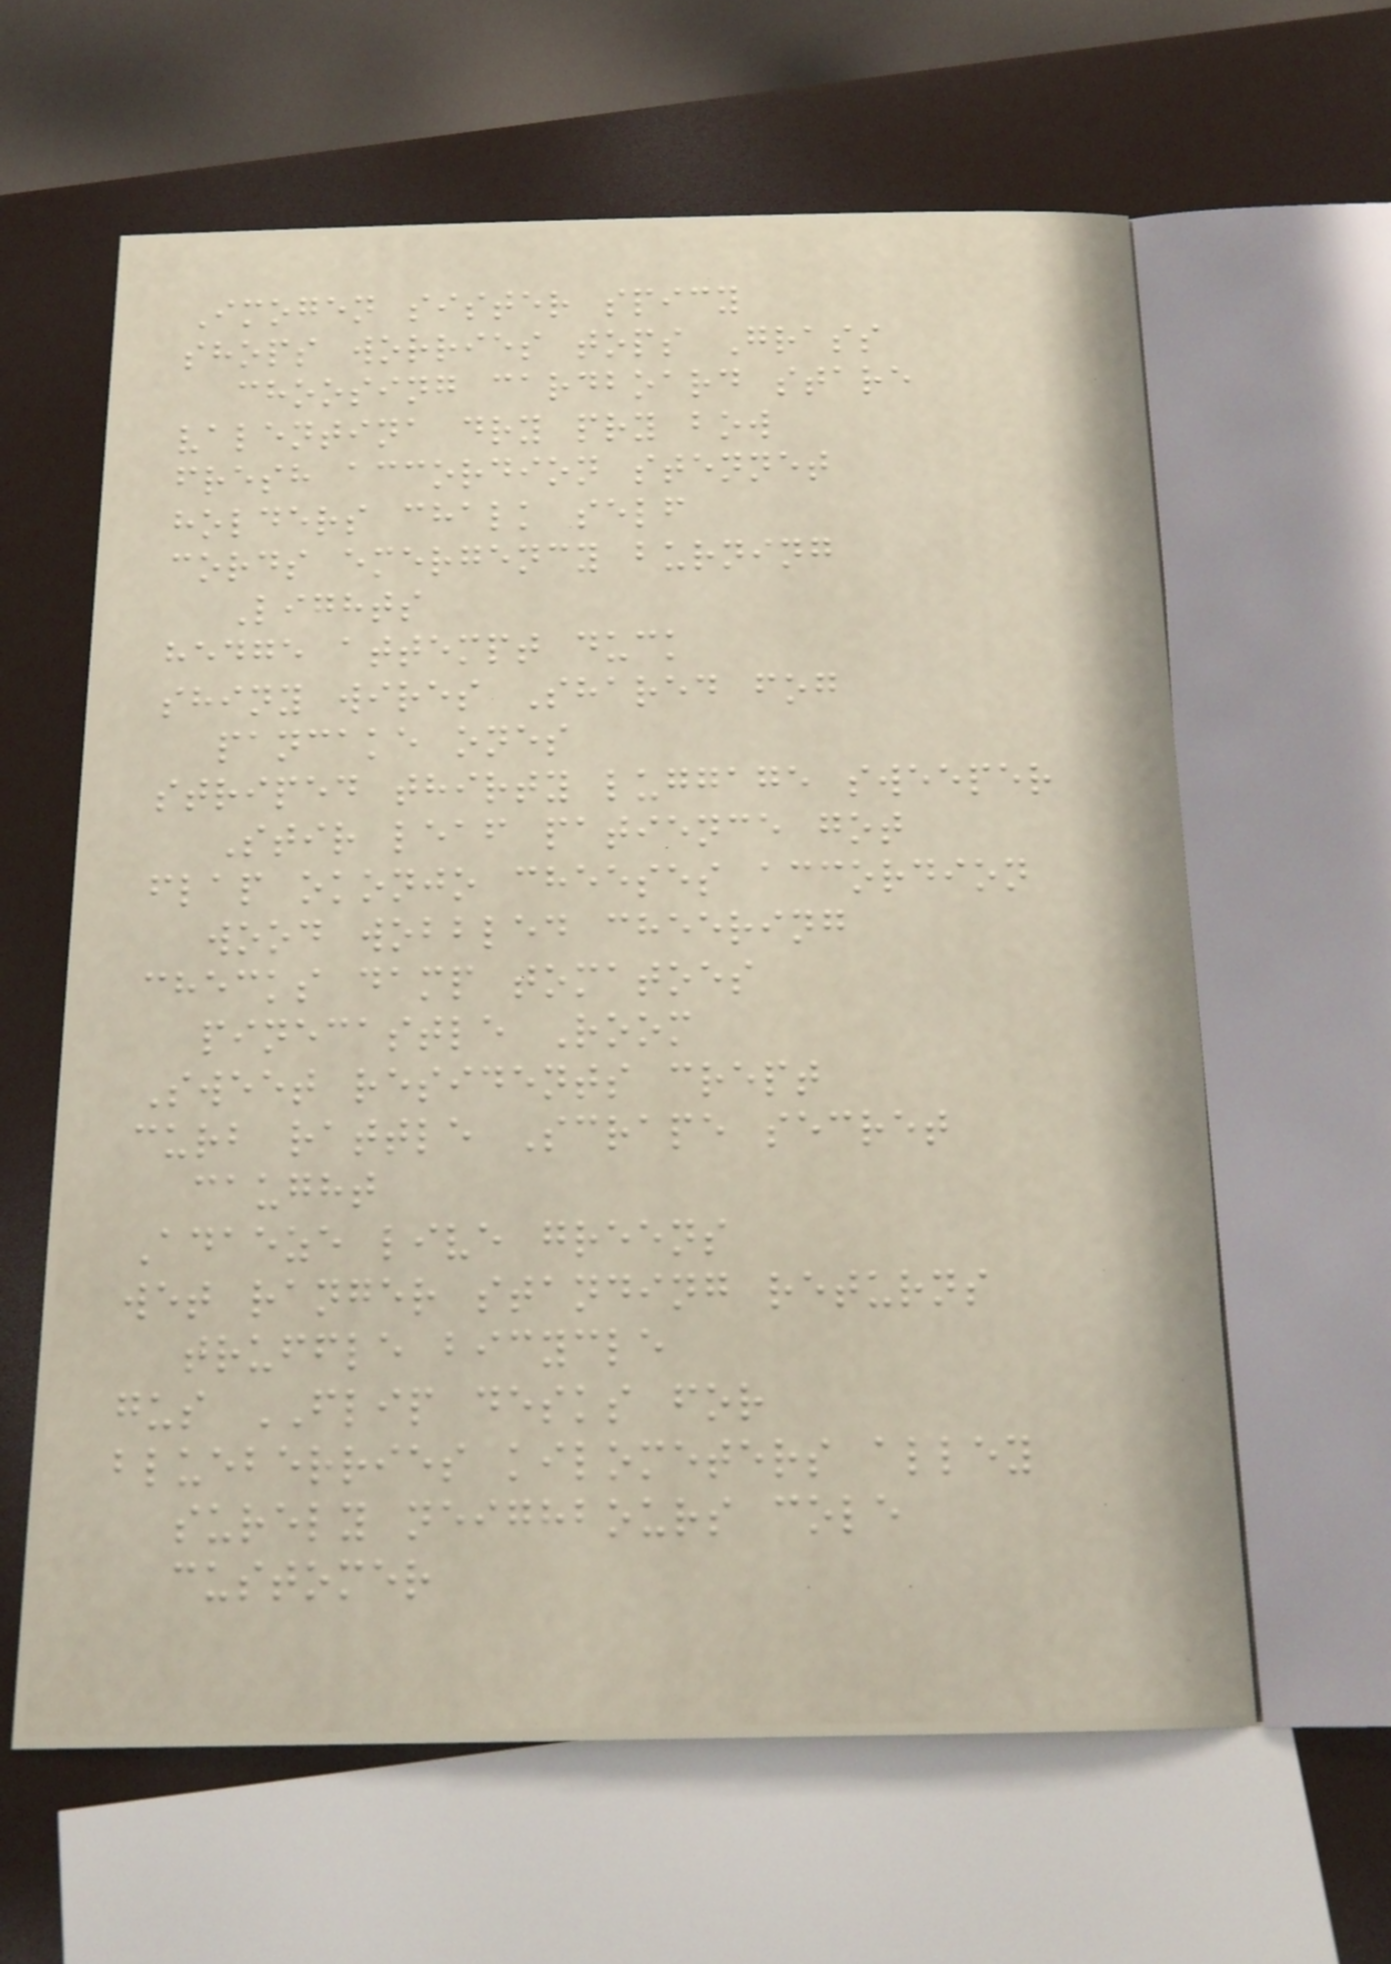Imogen sister spicy
shops worries tops Grass
choosing cardboard stare
valentina dry pry bow
fresh accordion stennet
holders chalk self
cords emergency burning
Lights
hedge attempt duck
shiny wires Shared fog
pancake ones
striped thirty luggage sweeper
Stir leaf patience got
flap okonjo cheeses accordion
wood wobbled cheering
checks damp tomatoes
pinecastle Room
Sweet residents crept
curb rattle Scrape secret
caught
Adaeze live greens
wet ranger standing returns
truffle bicycle
gus FLIP desks for
blueberries kilometers alley
surely neighbours cole
customer
